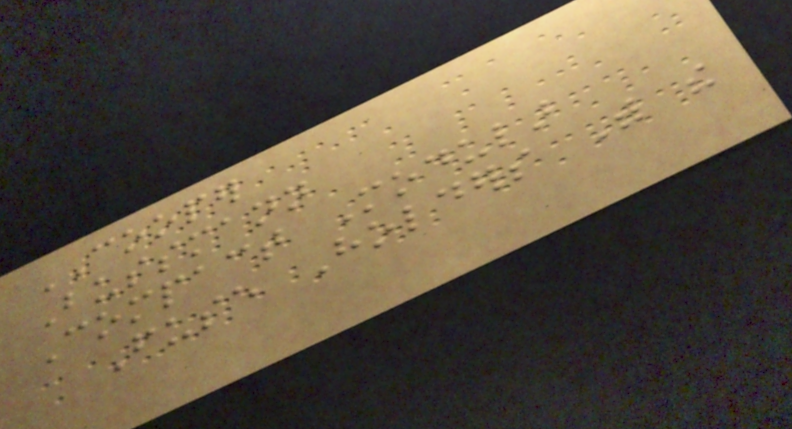COOPER
Bussmann
Compact Modular
Fuse Holders With the
